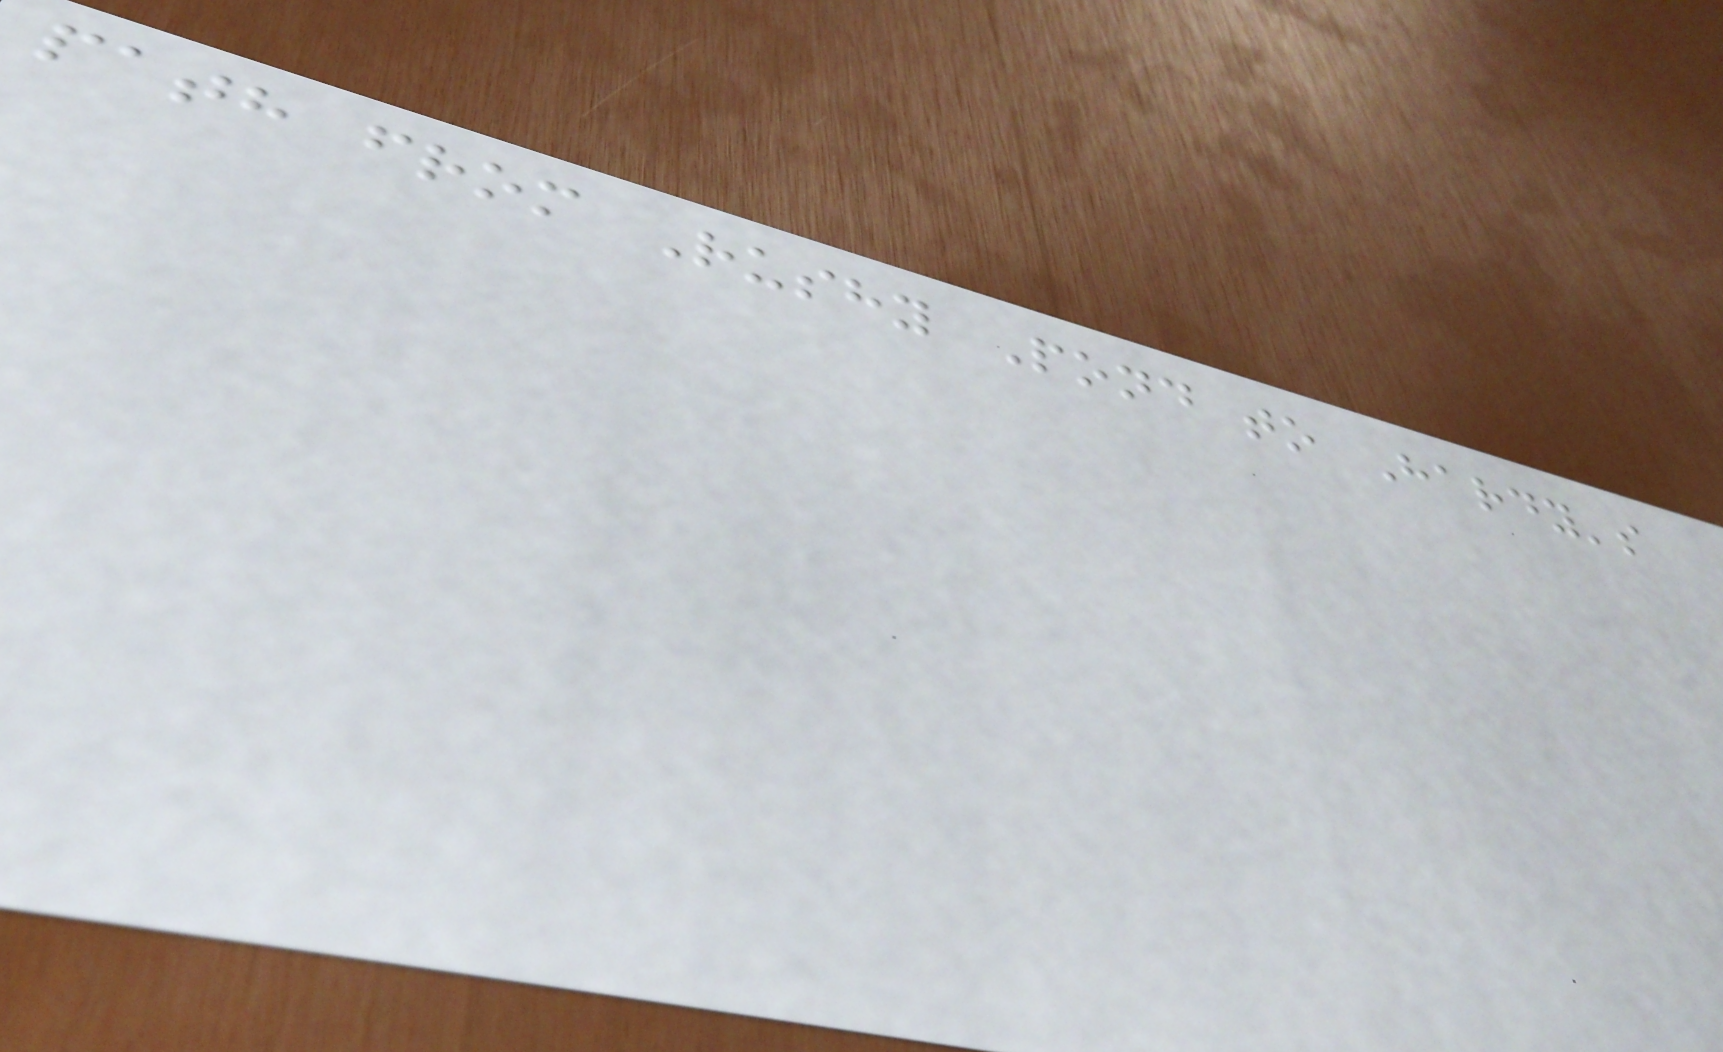path from Rushy Pond to Hardy's
